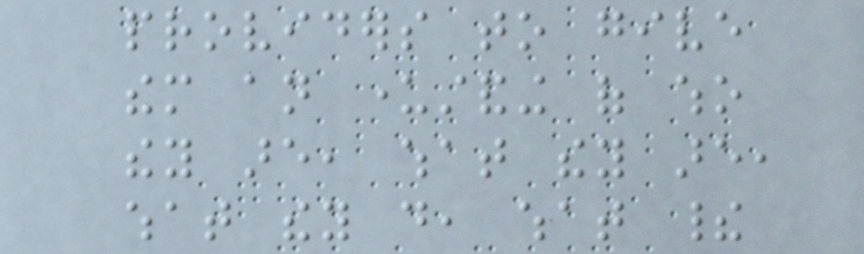providers to give
them an understanding of who
they are, what they are,
what they do, what their
